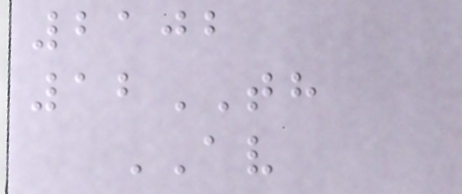2102
12TH
AV
